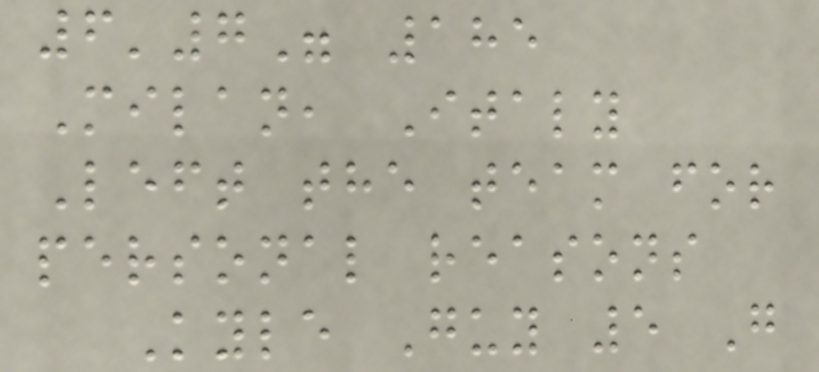6'7" 185
Milan, Italy
Left the team for
personal reasons
Kyle Guy 5 G
